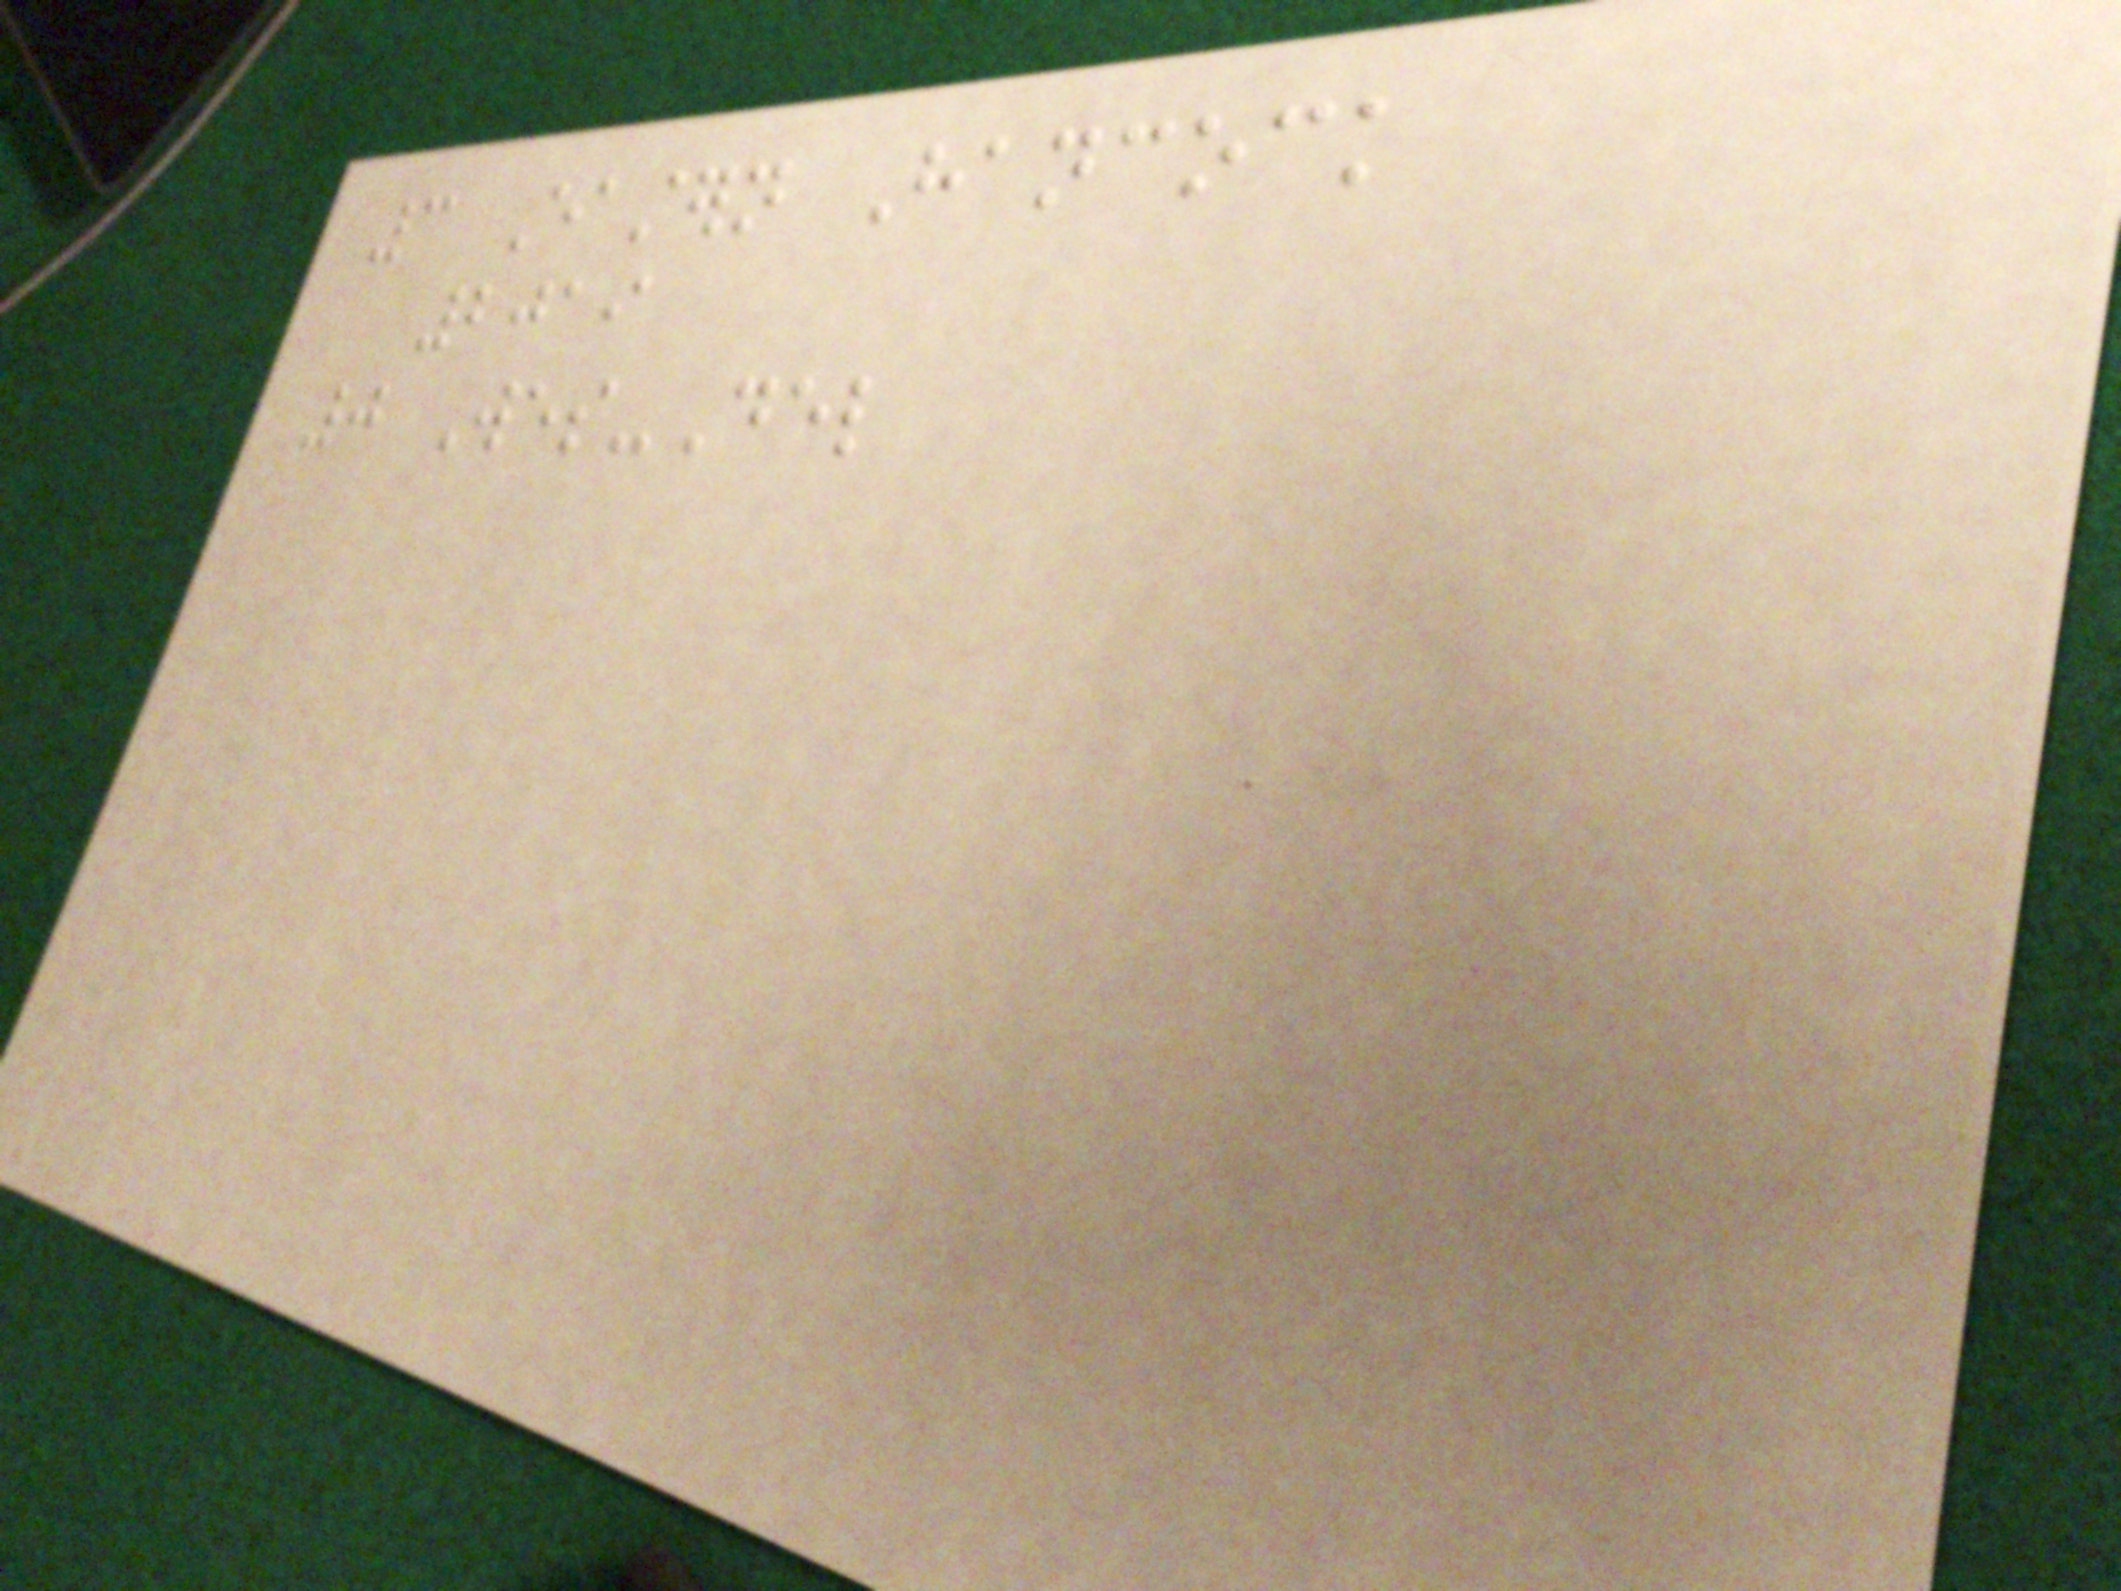3 Eastern Hancock
2019
0 Wes-Del
